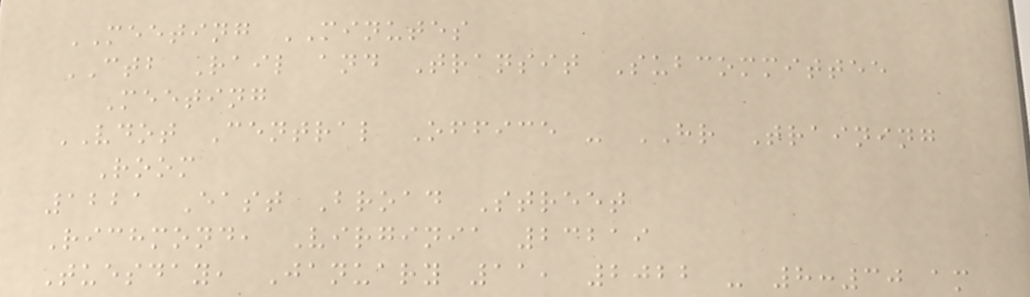MEETING MINUTES
CTB Rail and Transit Subcommittee
Meeting
VDOT Central Office - HR Training
Room
1221 East Broad Street
Richmond, Virginia 23219
Tuesday, January 11, 2022 - 8:30 am
